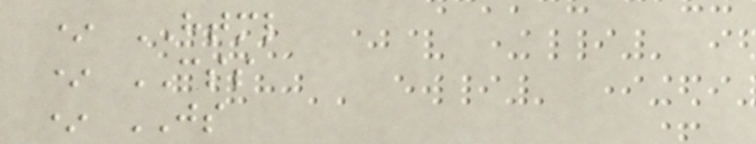* HTML
* CSS
* JS
